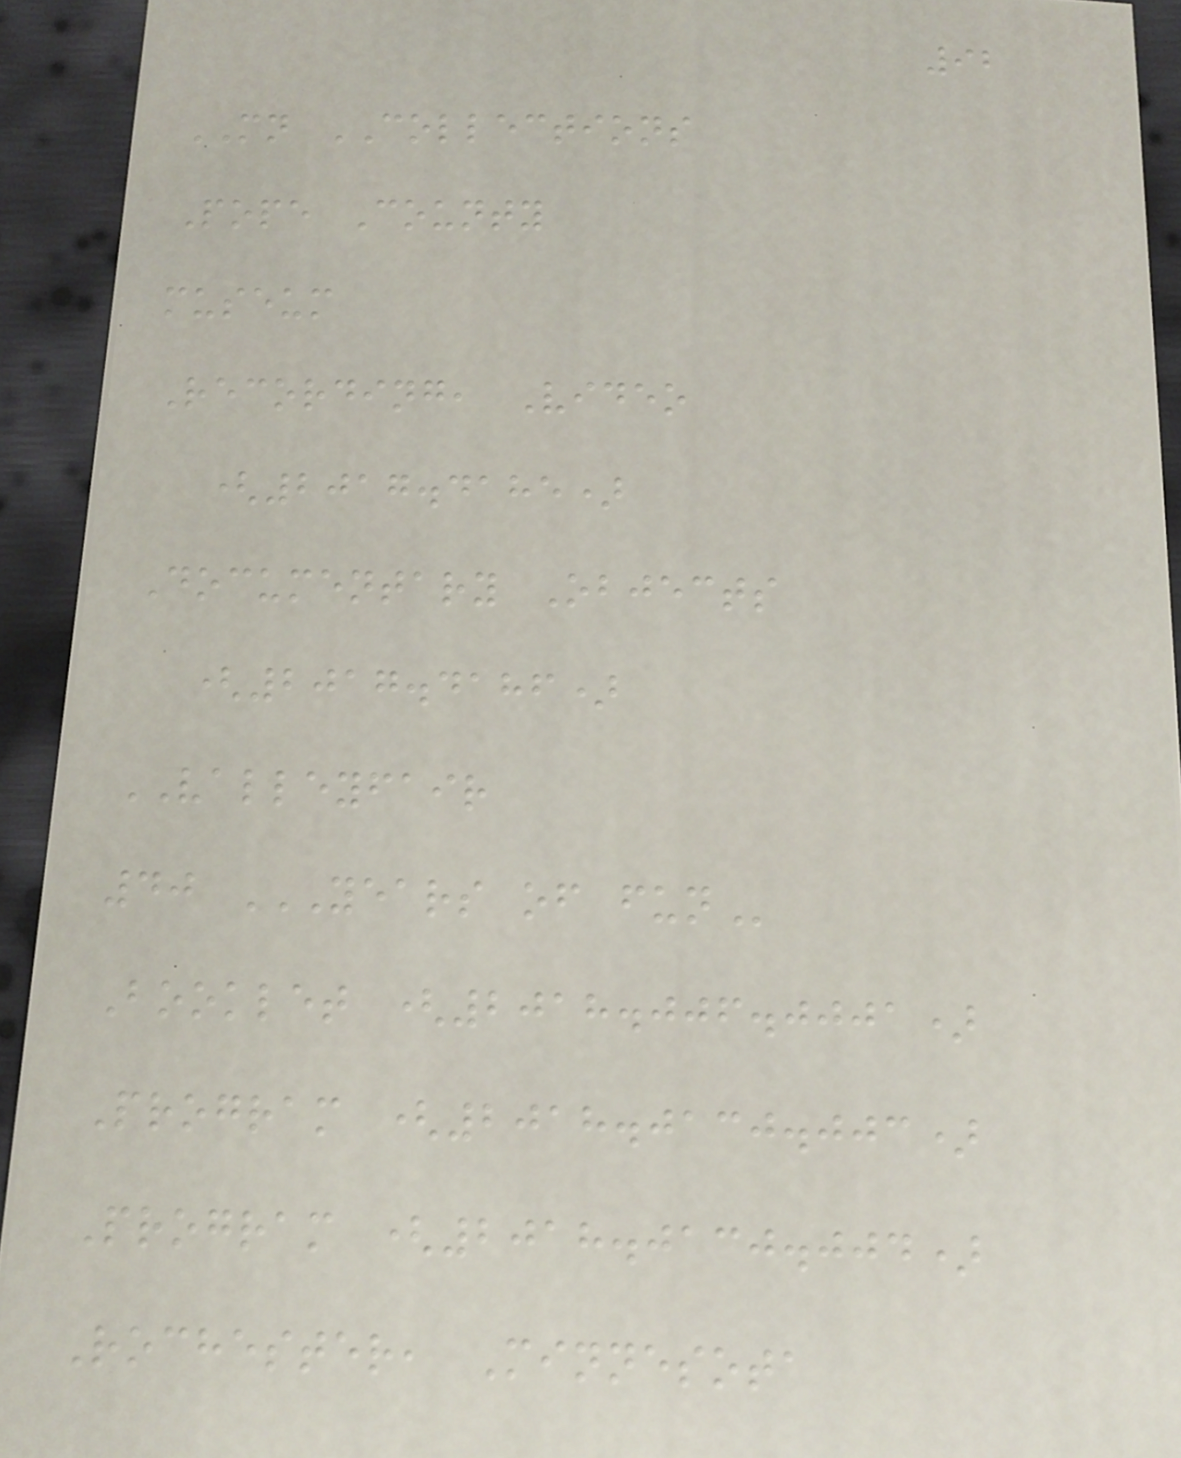92
MN COLLECTIONS
Pope County
museum
Recording, Video
(2017.4185)
Documentary Objects
(2017.4186)
VALLEYFAIR
40 YEARS OF FUN
Booklet (2018.006.0001)
Program (2018.0130.003)
Program (2018.0130.004)
Rochester, Minnesota
